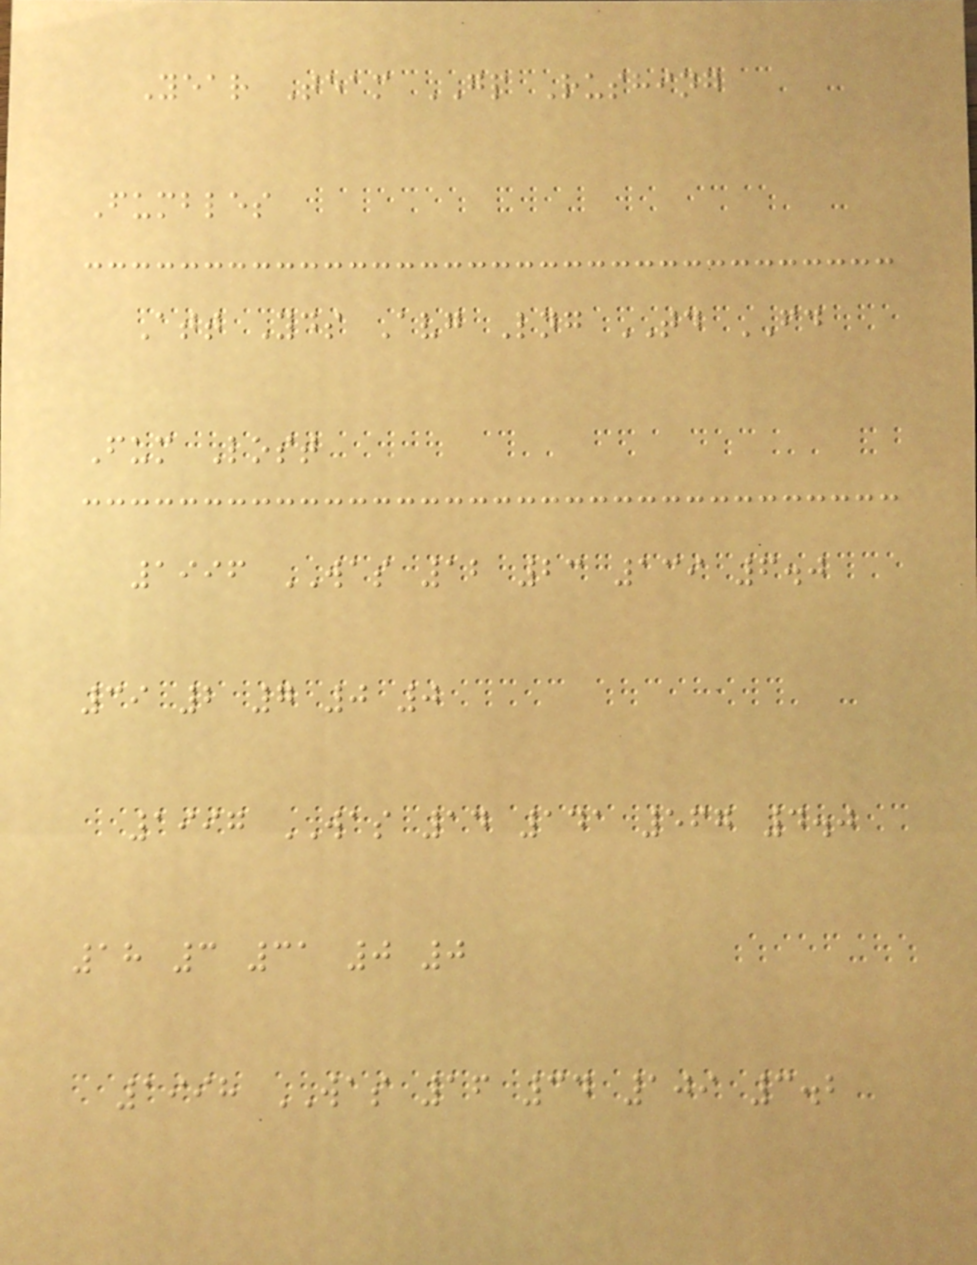Year Team GP Rushing
Fumbles
Att Yds Avg Lng TD FD
Fum Lost
1996 WAS 12 23 139 6.0
39 2 7 0 0
1997 WAS 14 141 567 4.0
18 3 31 0 0
1998 WAS 16 34 109 3.2
